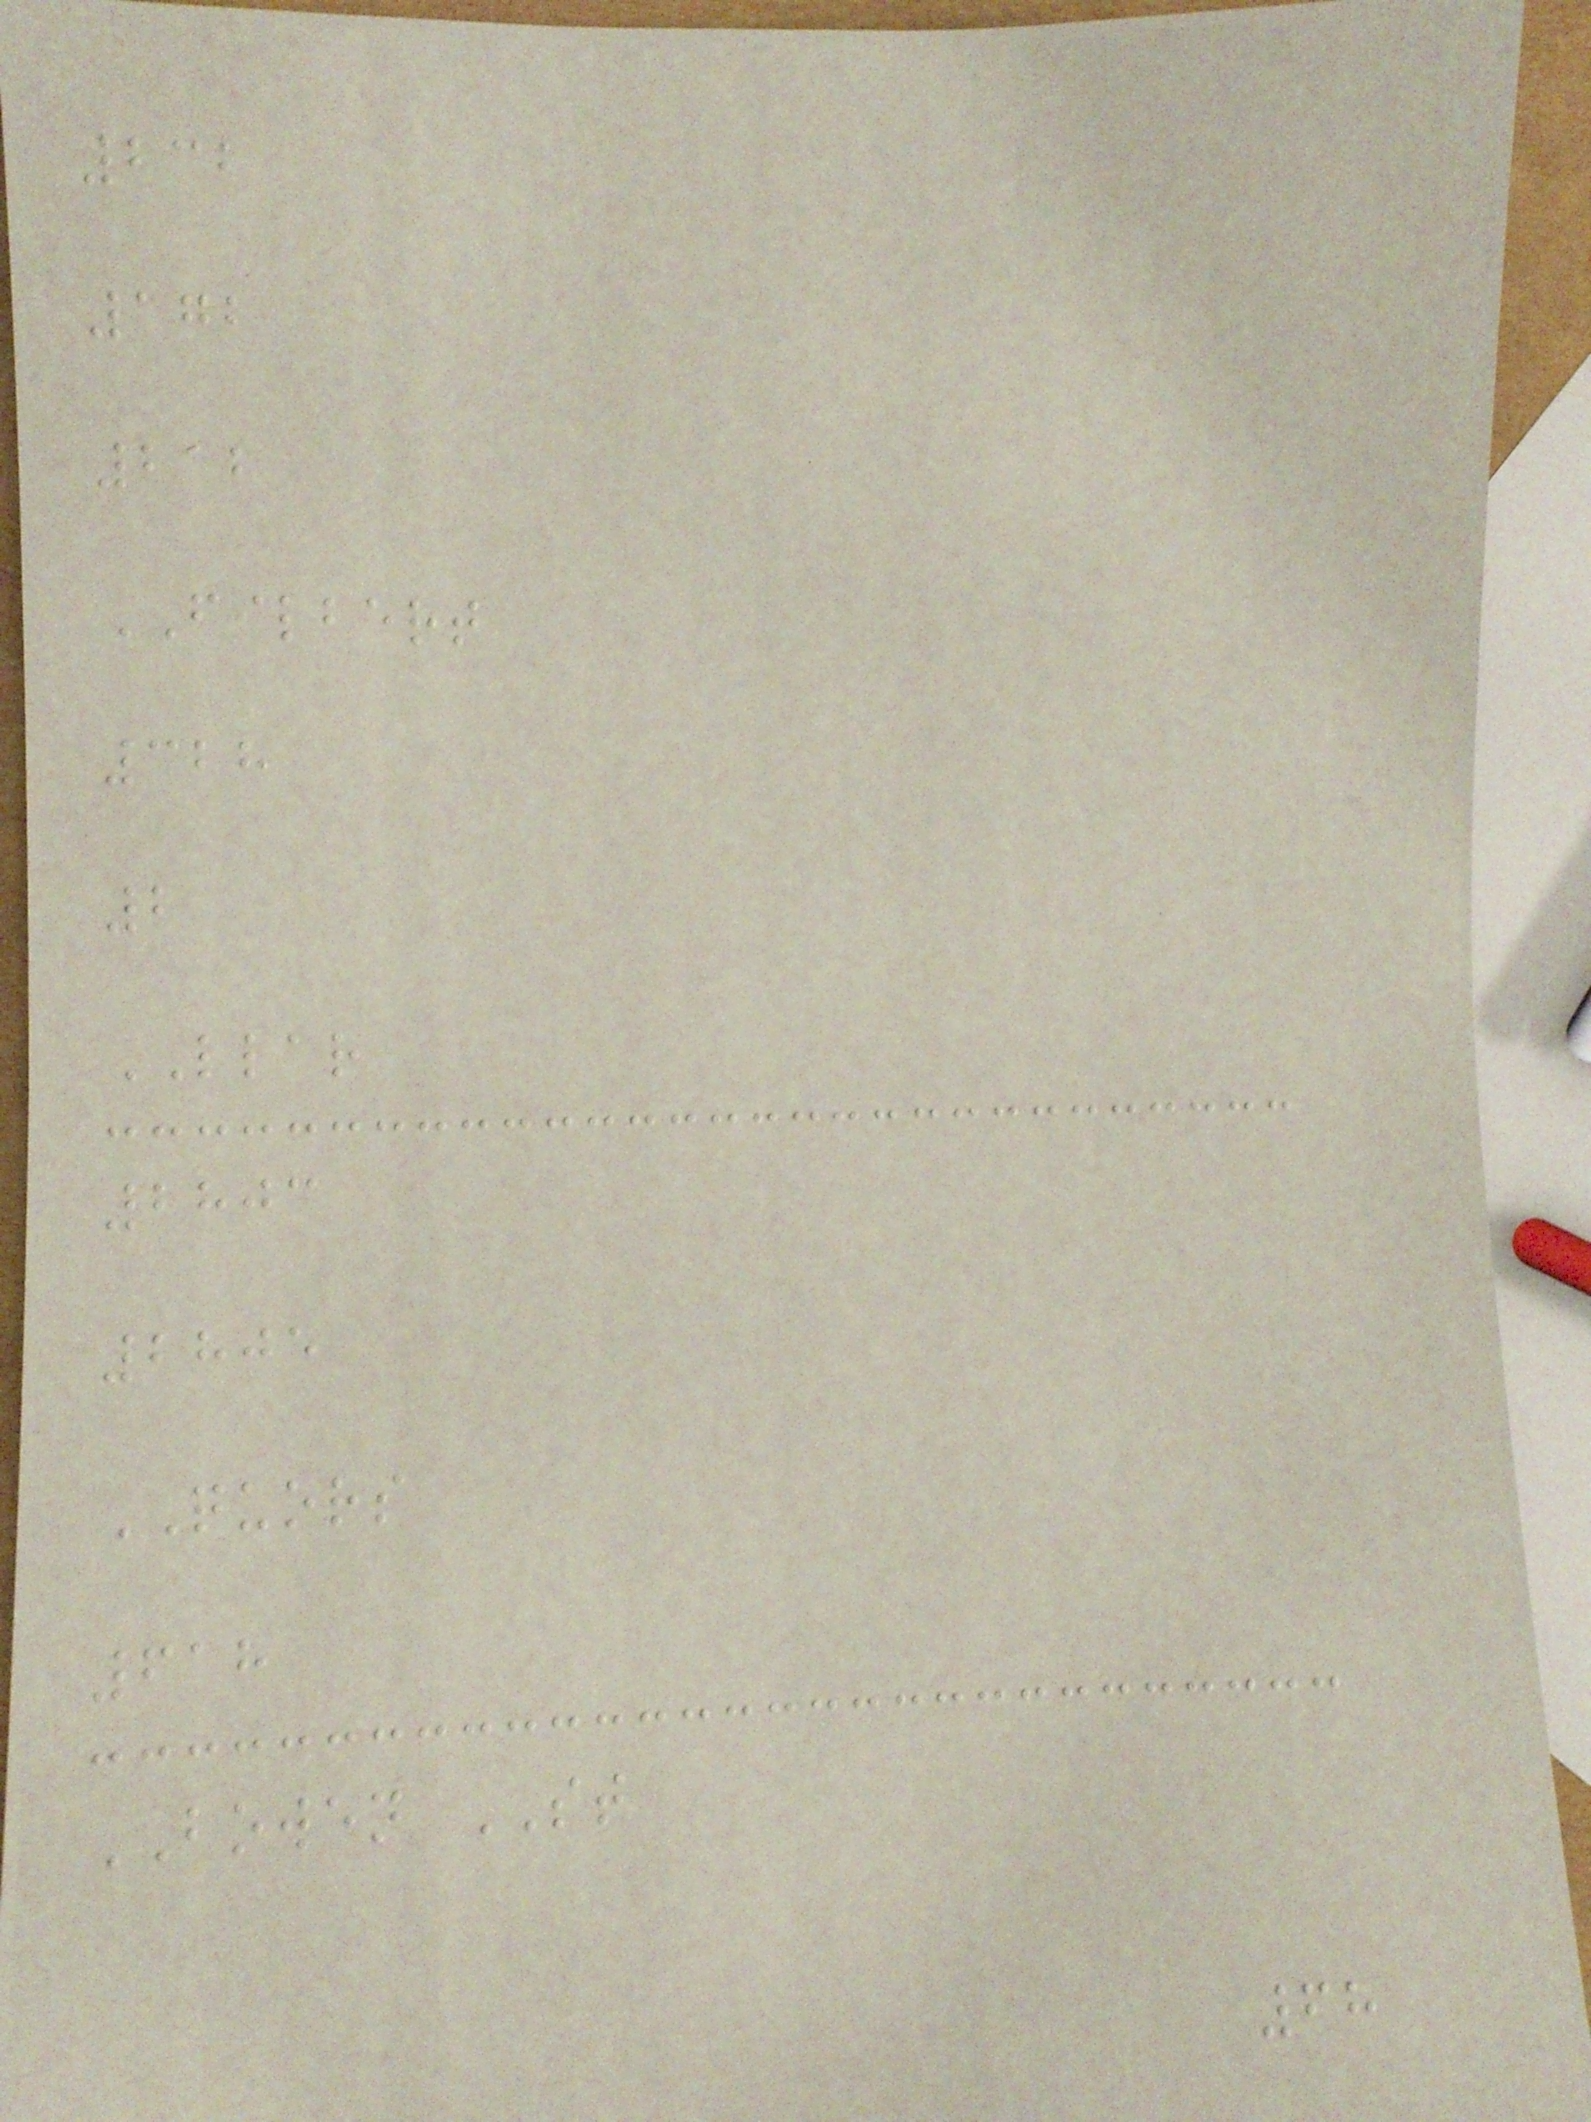232
172
212
FILBERT
328
2
LLAR
2803
2805
QUORS
618
BOWEN ST
68
